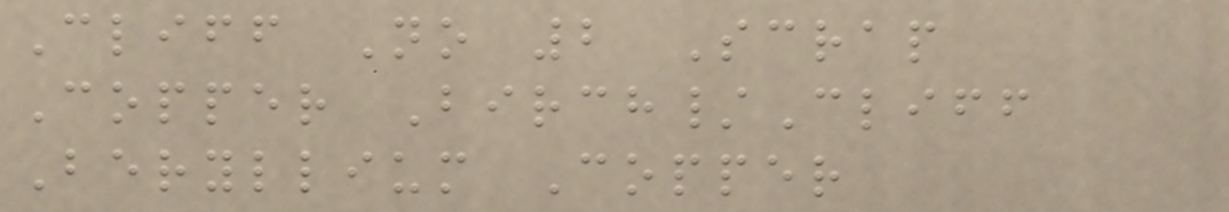Cliff No 2 Scrap
Copper Birch/Cliff
Beryllium Copper
